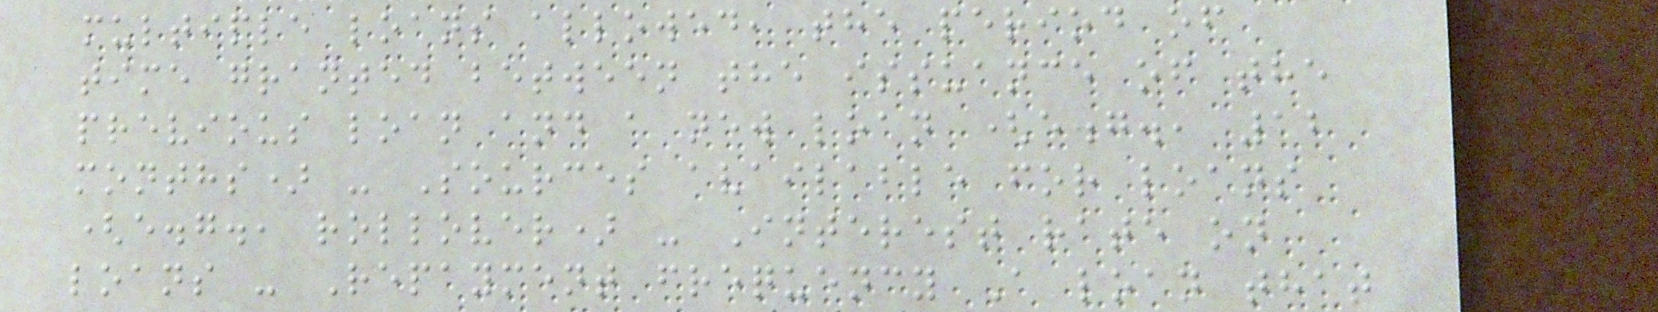multiple loans allowed, the period of
time granted between the issuance of the
previous loan and a new loan (e.g., 12
months) - Sources available for loans
(e.g., rollover) - Interest rate on
loans - Repayment frequency A loan that
